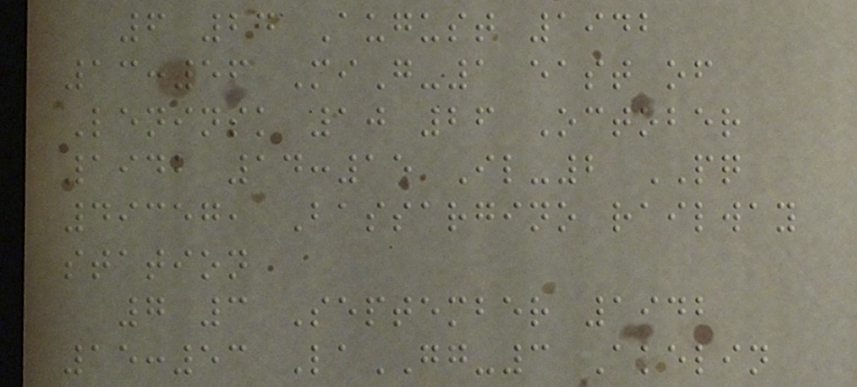6 24 August 1942
13:56 MiG-1 east of
Leninsk 10 26 October
1942 14:15 Il-2 PQ
49357, Bassargino railway
station
7 3 September 1942
15:53 LaGG-3 Akelin
